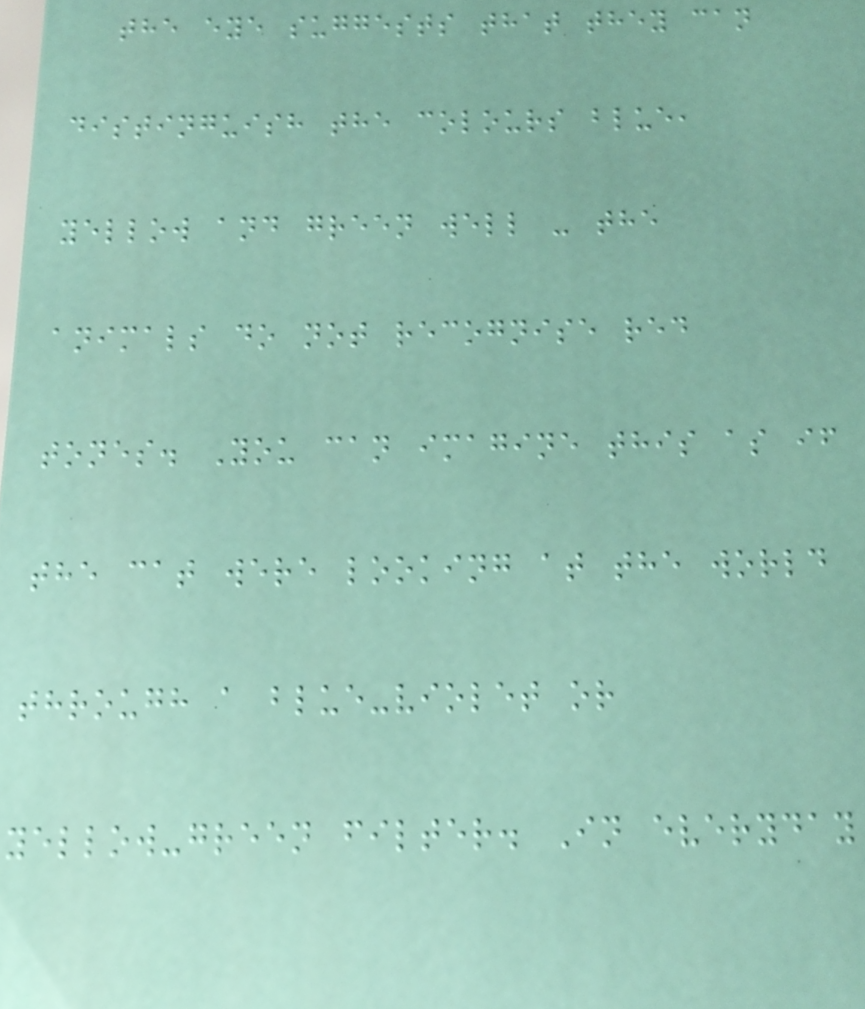the eye suggests that they can
distinguish the colours blue,
yellow and green well - the
animals do not recognise red
tones. You can imagine this as if
the cat were looking at the world
through a blue-violet or
yellow-green filter. In everyday
